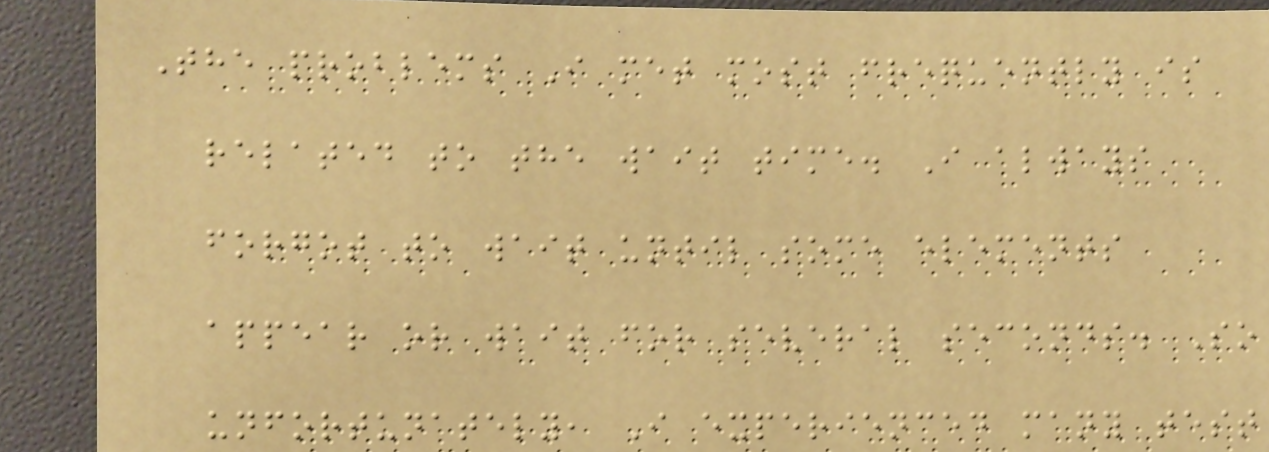The problems I met most frequently is
related to the wait time. I always
forgot to wait until some elements
appear or wait for several seconds. So
unfortunately, I experienced many test
